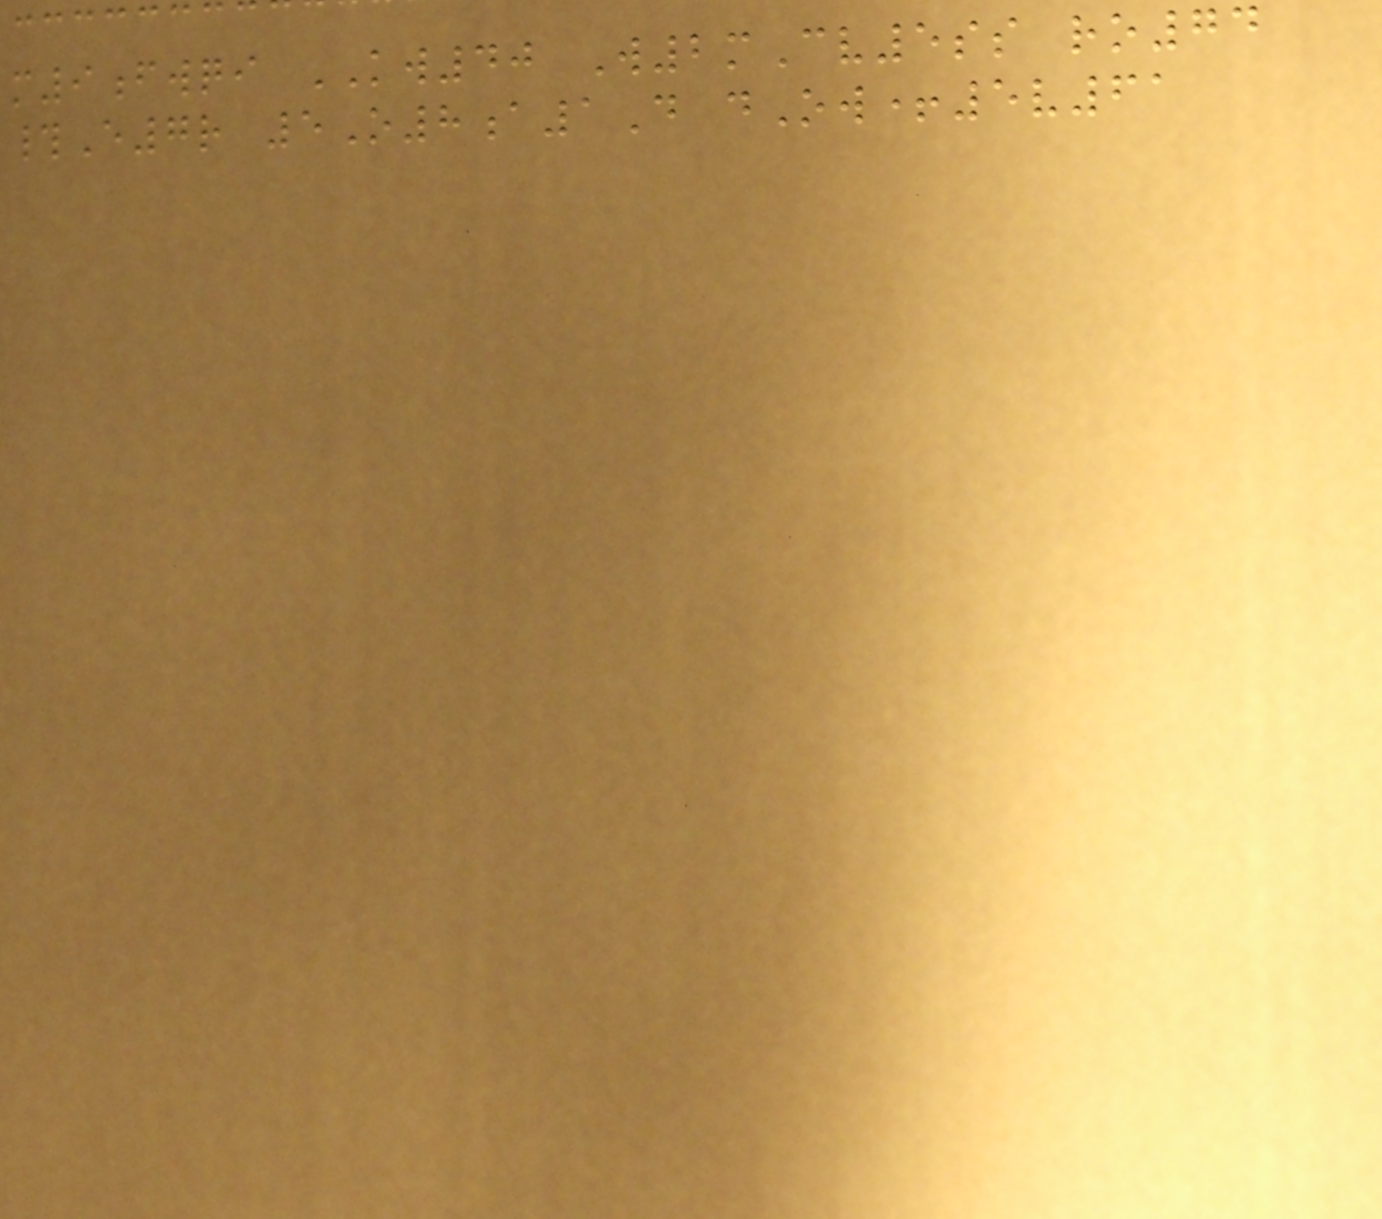m9fwqi KW40 W2mCv5ss ro74
#E7r 5O8a1D dOw+5v61
